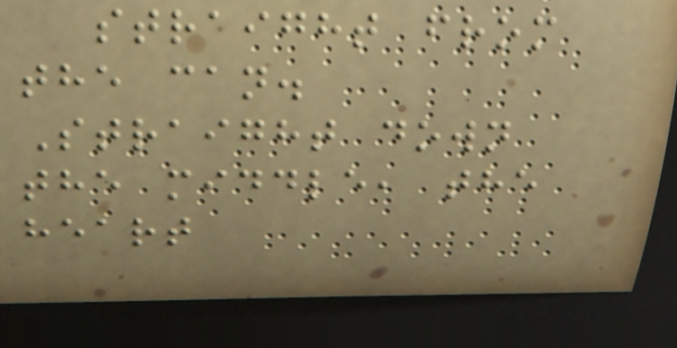straight from
the can.
Straight down
the middle, the
heart
